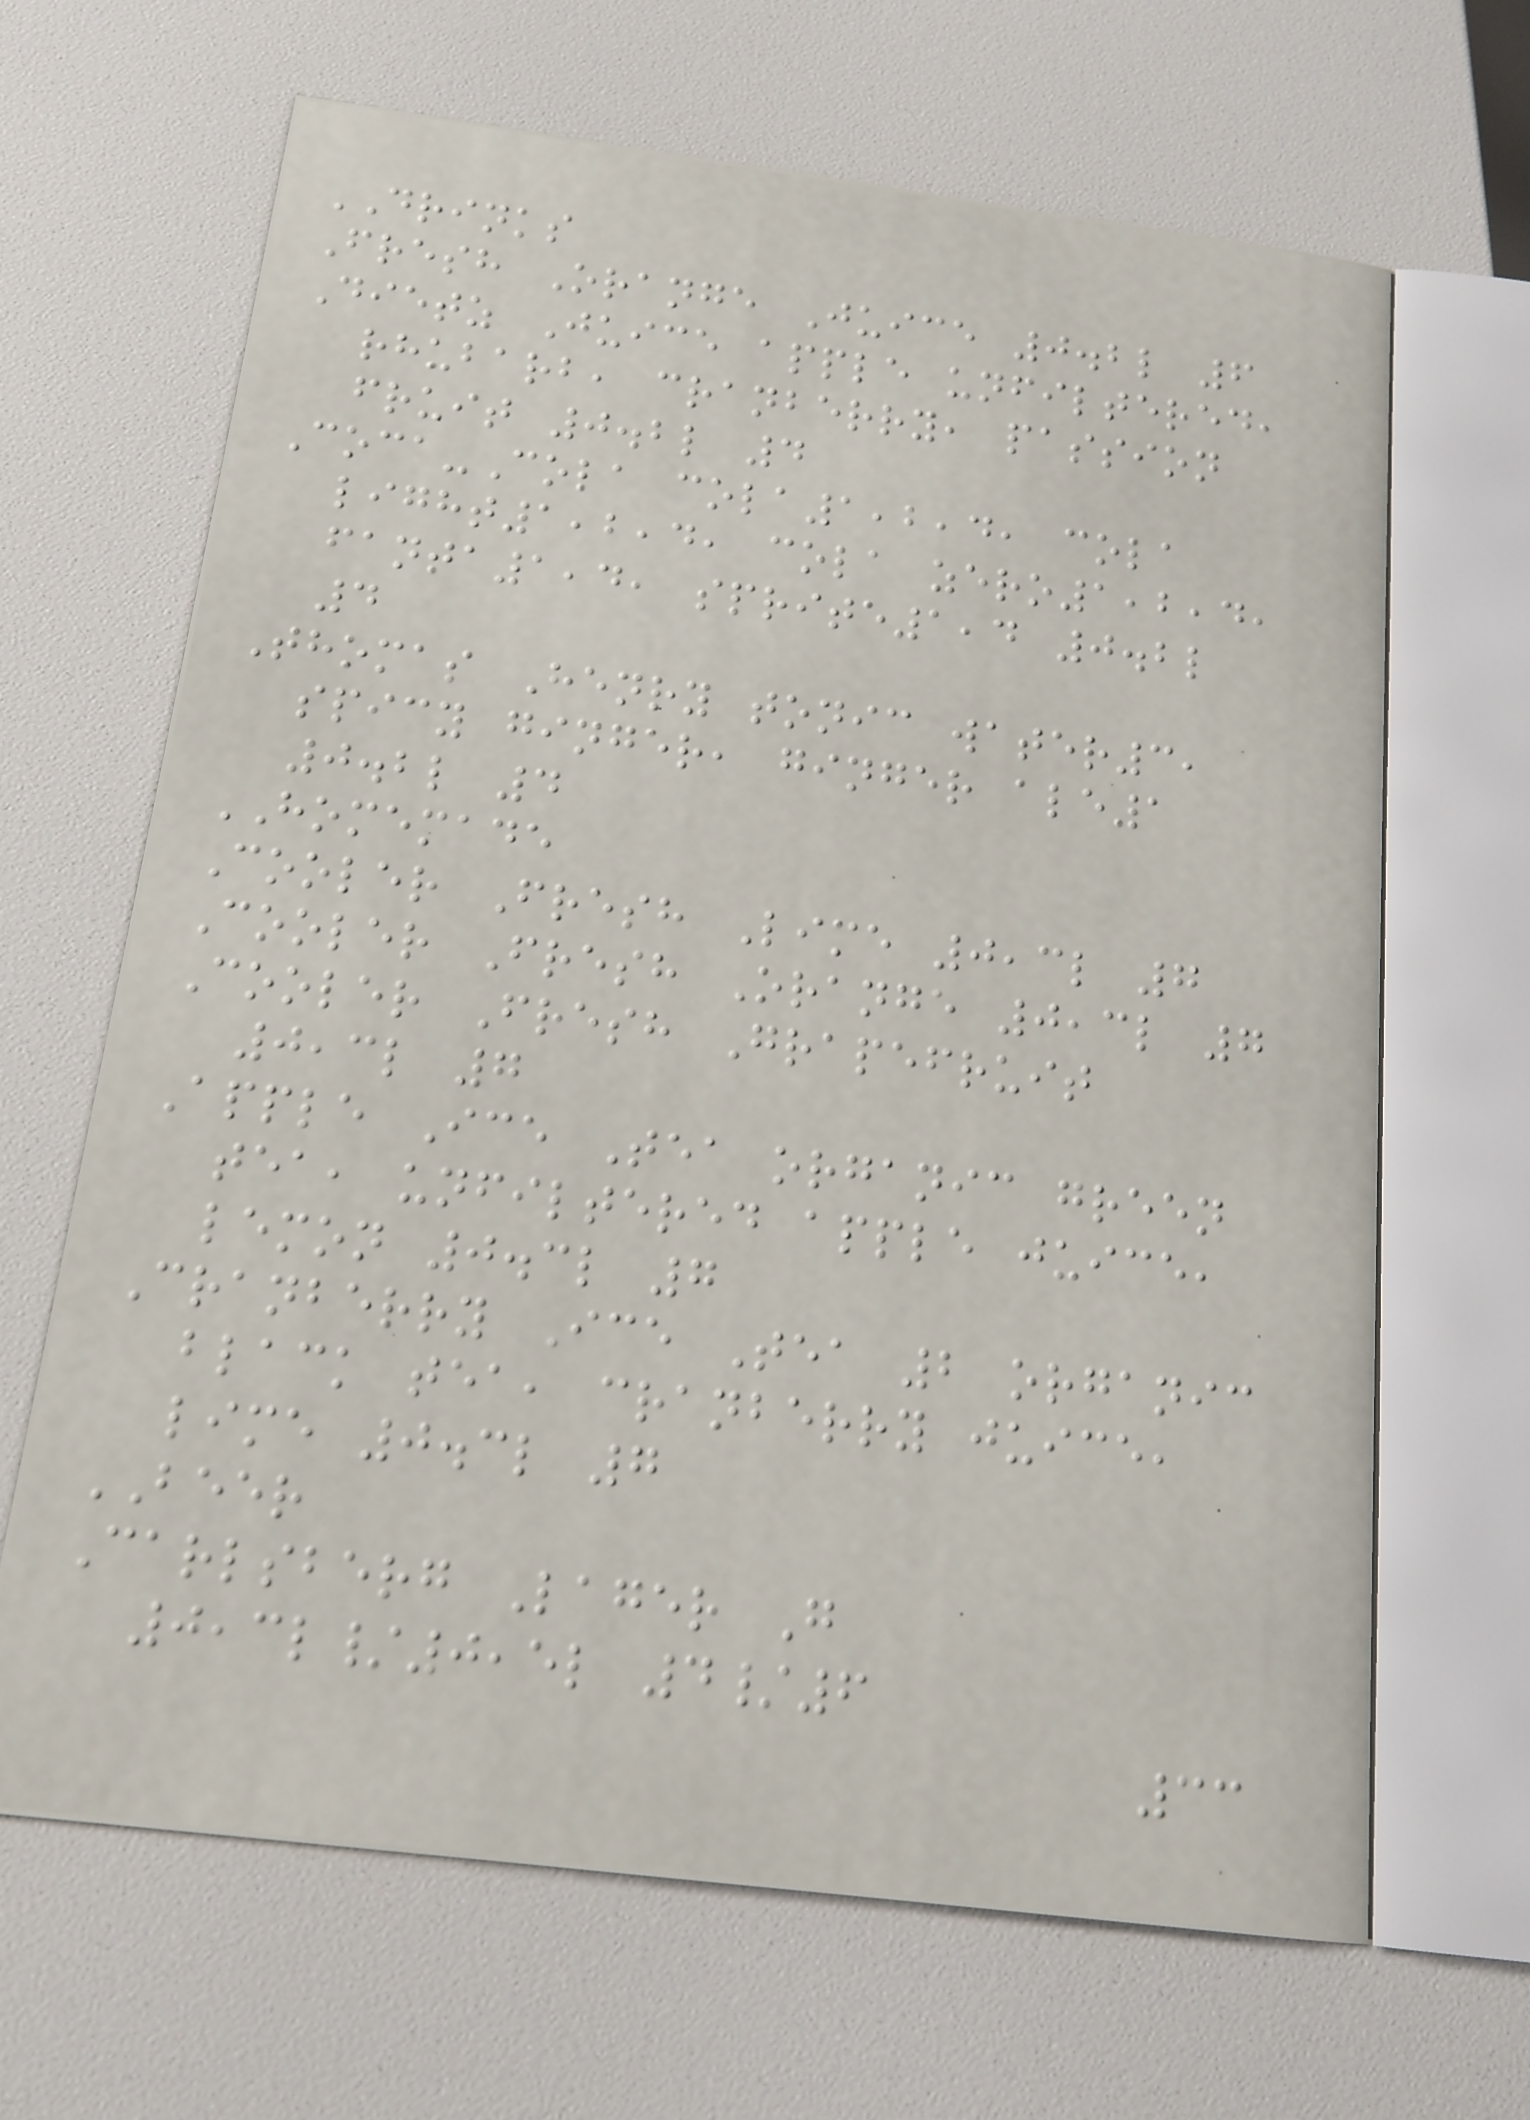DRINKS
Fresh Orange Juice 0.2l 6
Dietz Juice apple unfiltered,
rhubarb, cranberry, passion
fruit 0.2l 4
Coca-Cola cola1,2,4, cola
light1,2,4, cola zero1,2,4,
fanta1,4, sprite1,4 0.2l
4
Thomas Henry tonic water3,
spicy ginger, ginger ale1
0.2l 4
HOMEMADE
Cooler Fresh Lime 0,3l 7
Cooler Fresh Orange 0,3l 7
Cooler Fresh Grapefruit
0,3l 7
Apple Ice Tea organic green
tea, unfiltered apple juice,
lemon 0.3l 7
Cranberry Ice Tea 2 organic
black tea, cranberry juice,
lime 0.3l 7
BEER
Carlsberg Lager G
0,3l/0,5l 4/6
33
